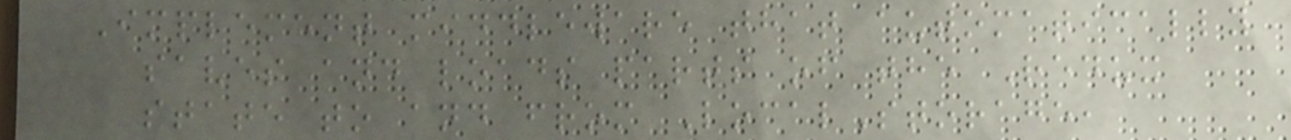Implement middleware that automatically
saves and loads parts of the Redux
state to and from LocalStorage,
